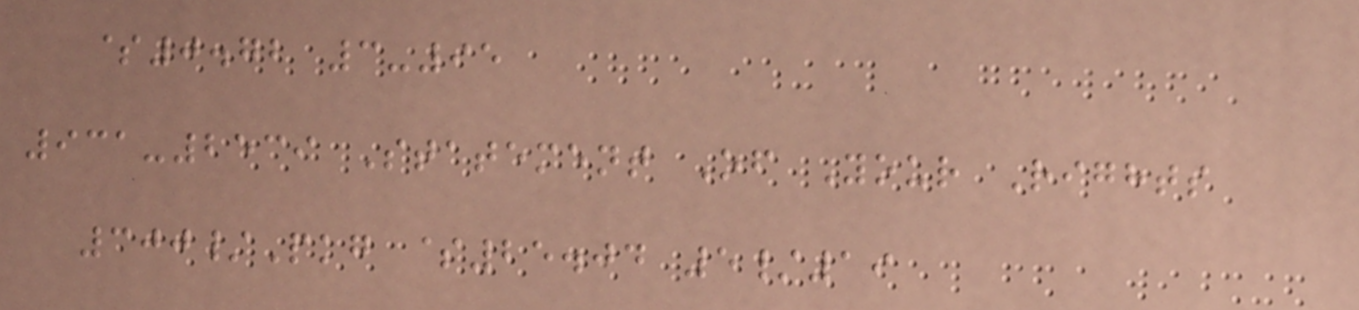$0.72 3-95
931-2539 Statement Of Your Rights
300/Pkg $25.04 5/19
